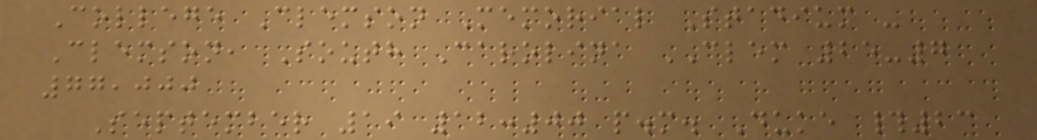College Clemson Memorial Stadium -
Clemson, South Carolina CLEM 25-7
77,000
September 19 12:00 p.m. Duke #23
